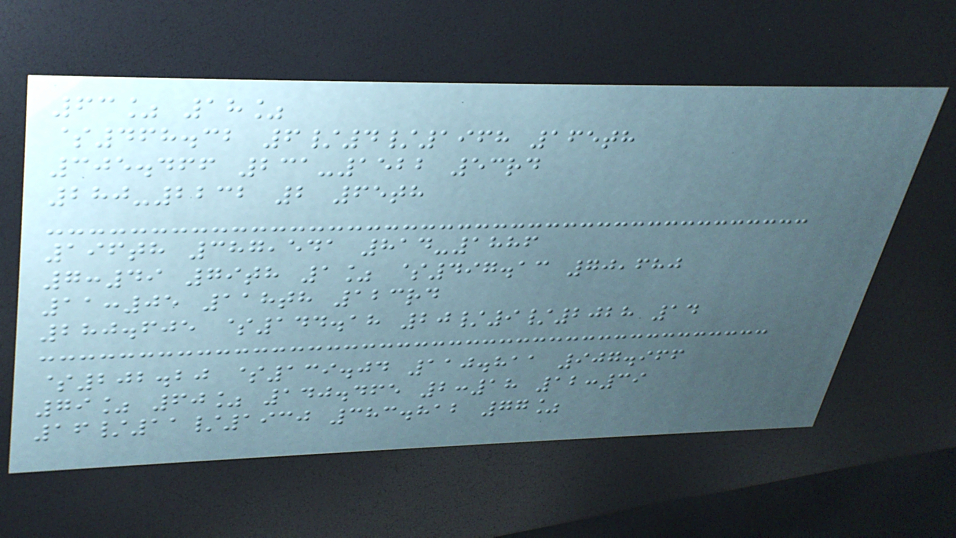63% 18%
$468.32 6/4/1968 165th
305.466 231-1522 53rd
280-2232 2 65th
196th 387,541 814-1886
7:49 79th 1% $497.13 70,680
11:05 118th 123rd
280.605 $144.18 20/9/2028 14
$202.20 $139.04 110.811 907.966
79% 60% 140.465 2:18 12:39
16/11/1930 383.812 77%
